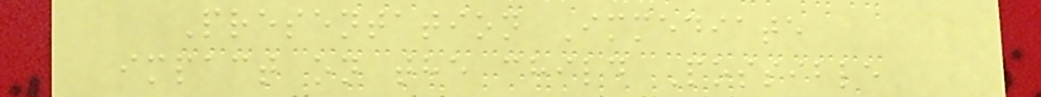Presentation Immediate
impact on the child Possible
